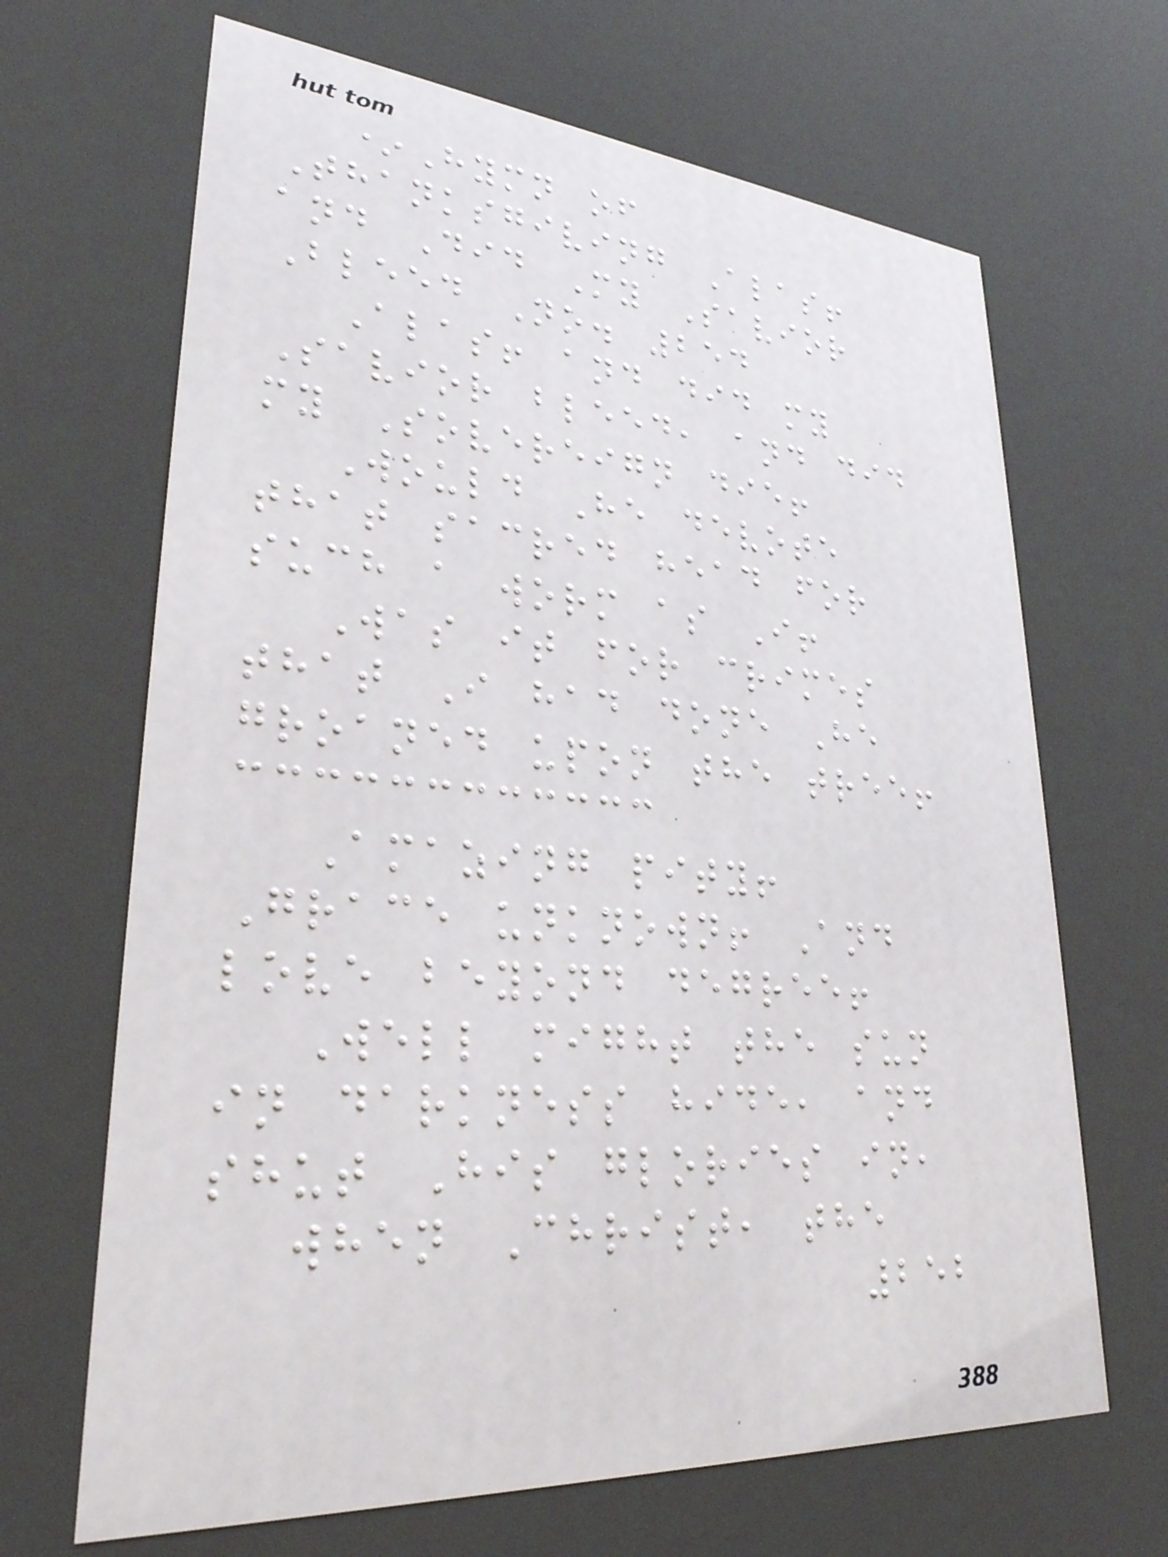*Hymn of
Thanksgiving Alas!
and Did My Savior
Bleed No. 254
Alas! and did my
Savior bleed, and did
my Sovereign die!
Would He devote
that sacred head for
such a worm as I!
Was it for crimes
that I had done He
groaned upon the tree!
Amazing pity!
Grace unknown! And
love beyond degree!
Well might the sun
in darkness hide, and
shut His glories in,
when Christ, the
252
